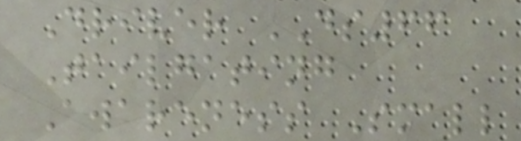Driver DS66
Tailgating
Awareness Small
